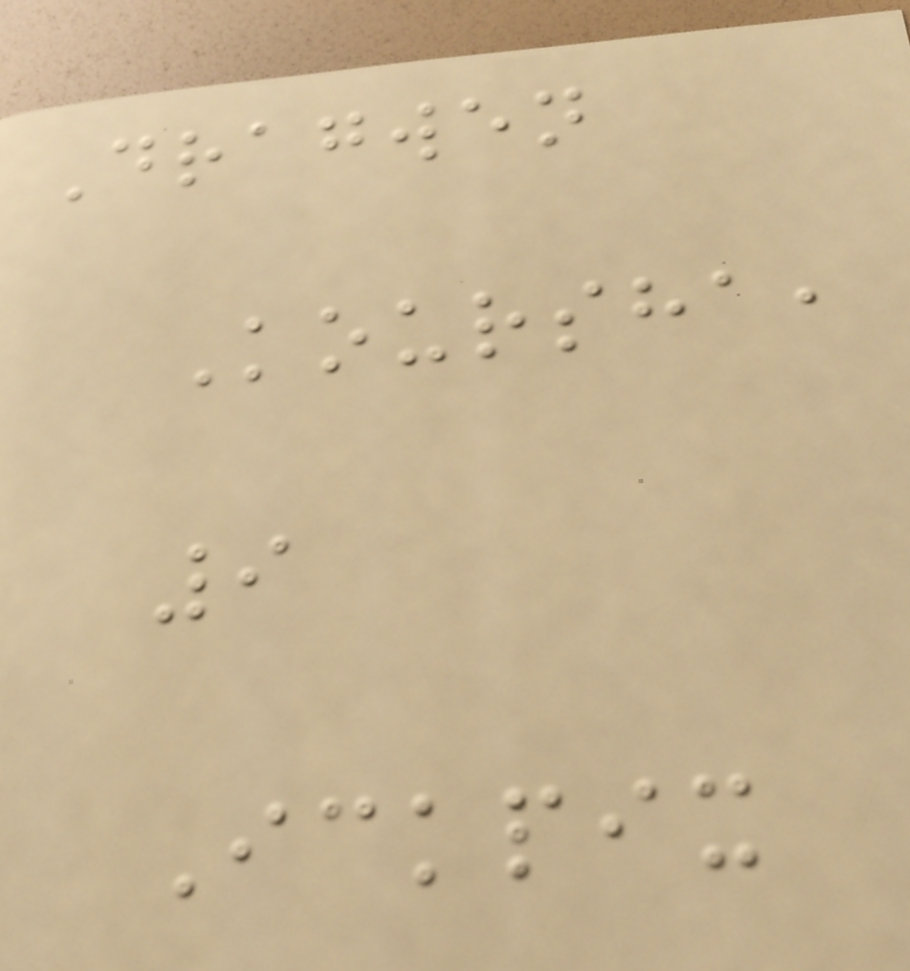Dragwen
Koursha,
9
Ickpix
